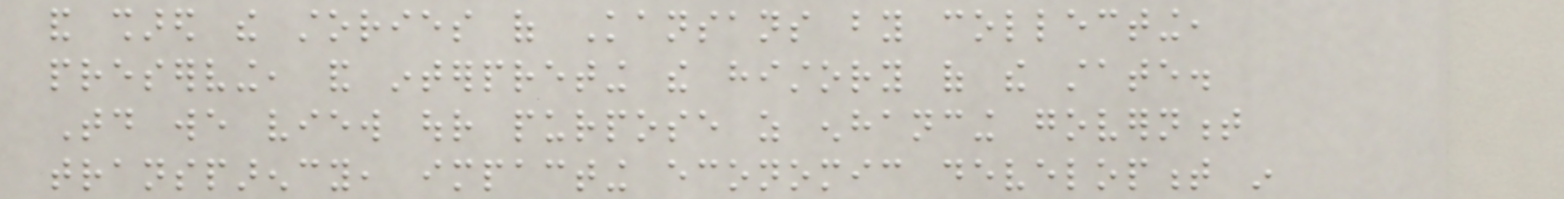and shared the stories of Kansans by collecting,
preserving, and interpreting the history of the state.
Today we view our purpose as enhancing government
transparency, impacting economic development in
